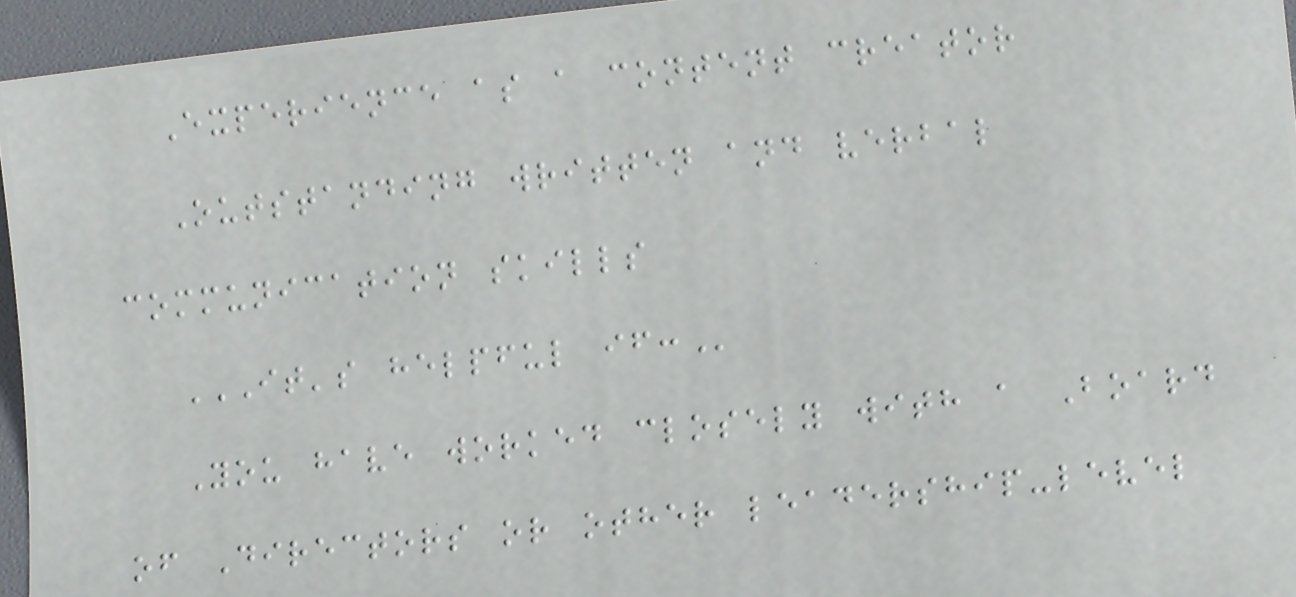Experience as a content creator
Outstanding written and verbal
communication skills
IT'S HELPFUL IF:
You have worked closely with a Board
of Directors or other leadership-level
